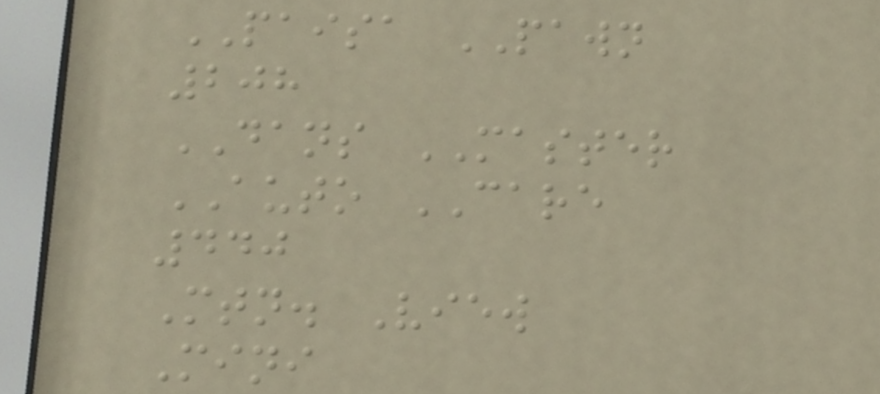PAISA PAWN
208
DANS MASTER
AUTO CARE
440
Mtn. View
Mini
